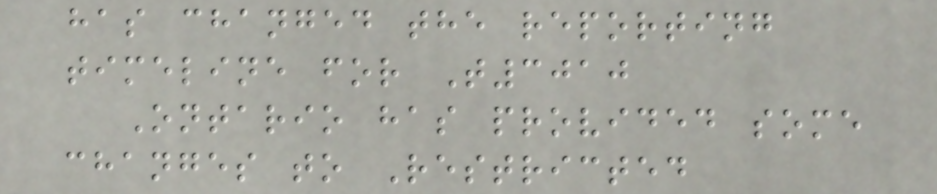has changed the reporting
timeline for T3010
Ontario has provided some
changes to Restricted
